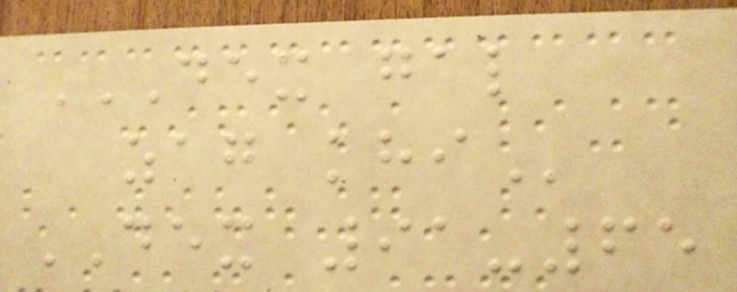DEX GAL
ZAG KHI
DEX 91-65
